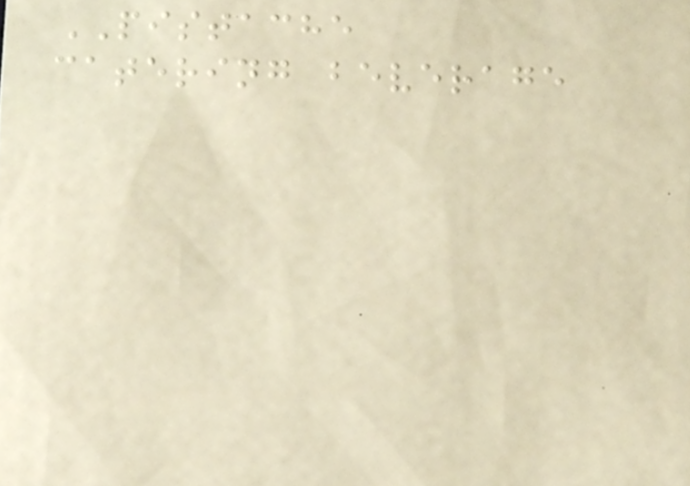PISTACHE
catering beverage
